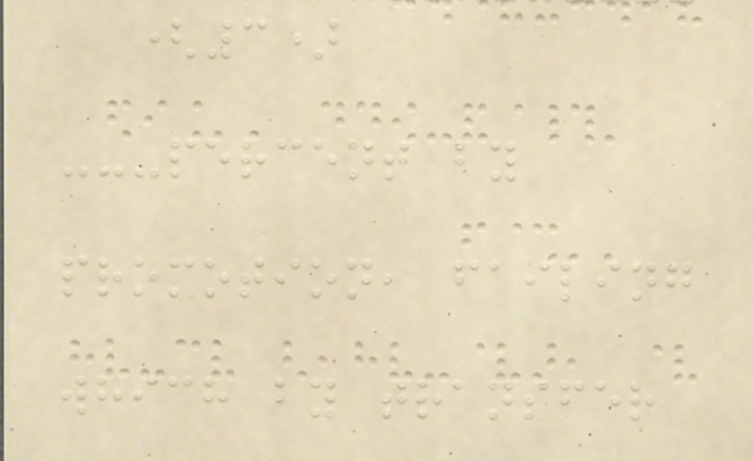(3)
---percent by
promotion, failing
which by transfer
